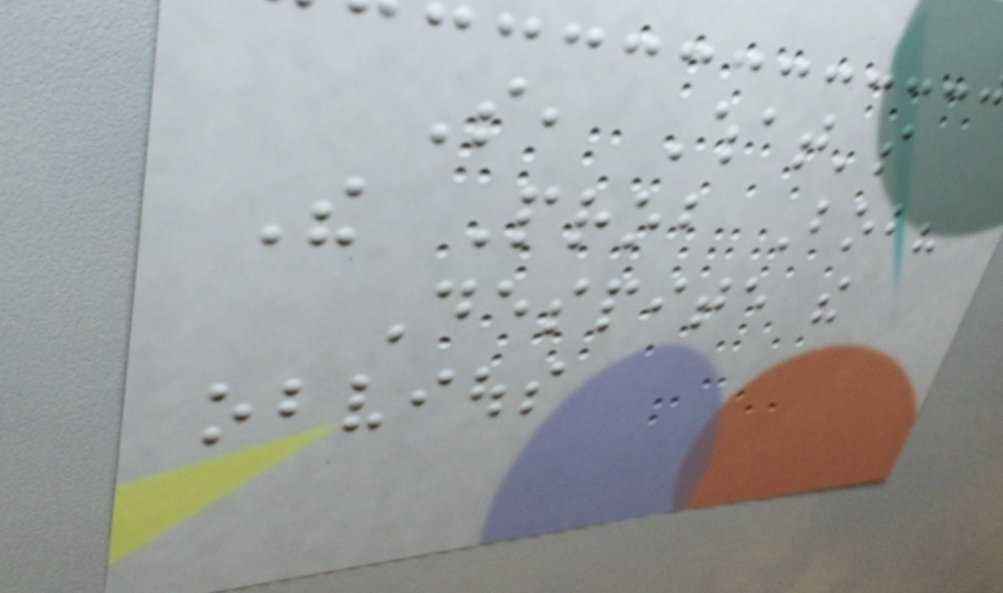So, What's
The Prob Bob?
Despite the
obvious
